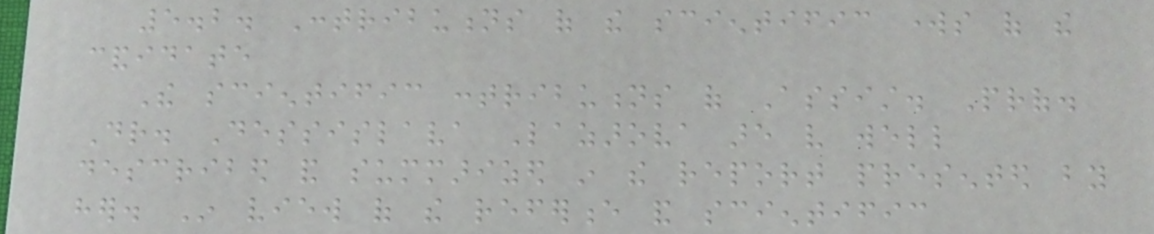5.2. Contributions of the scientific works of the
candidate
The scientific contributions of Assist. Prof.
Dr. Dessislava Lazarova are very well
described and summarized in the report presented by
her. In view of the reference and scientific
